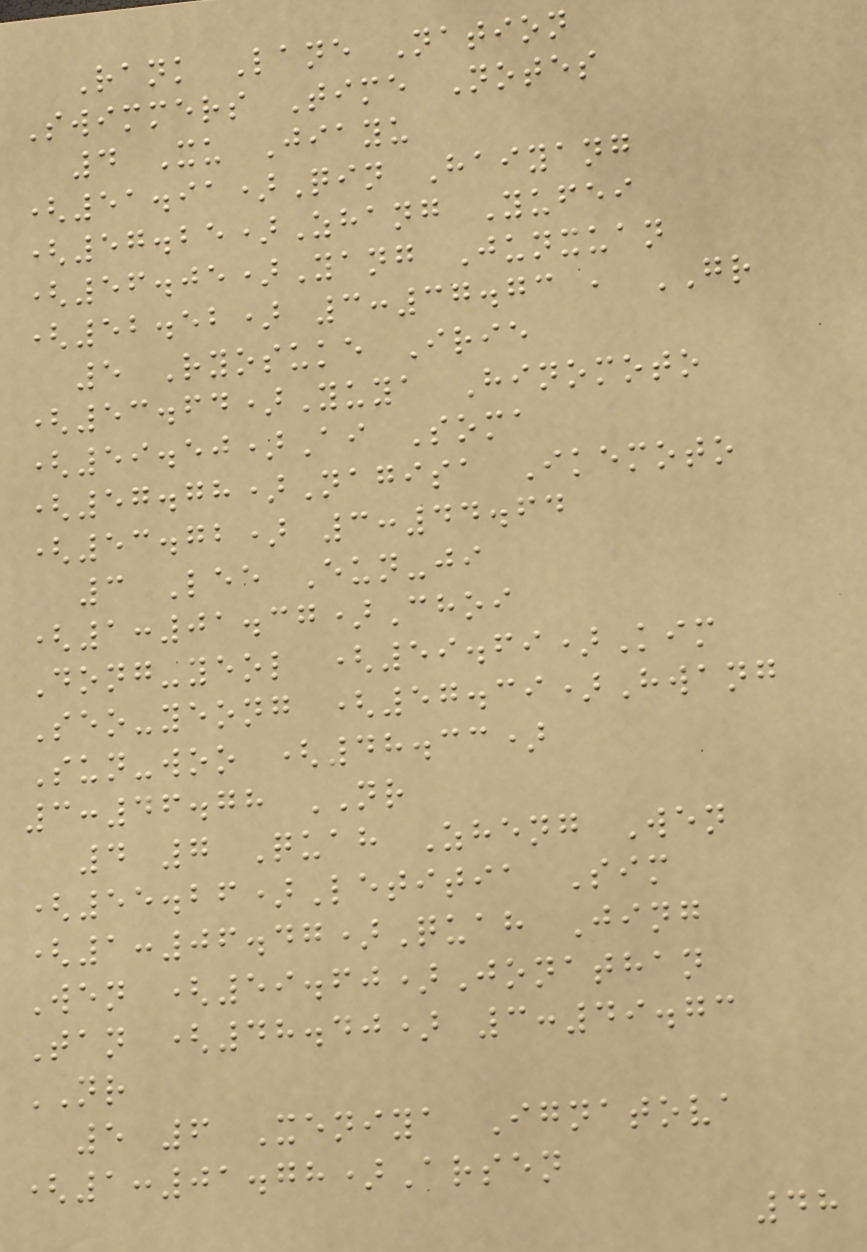Rank Lane Nation
Swimmers Time Notes
4 Xu Jiayu
(51.91)Qin Haiyang
(57.25)Zhang Yufei
(56.05)Yang Junxuan
(52.52) 3:37.73 , GR
5 Ryosuke Irie
(53.64)Yuya Hinomoto
(59.50)Ai Soma
(57.78)Nagisa Ikemoto
(53.72) 3:44.64
3 Lee Eun-ji
(1:01.37)Choi
Dong-yeol (59.69)Kim
Seo-yeong (57.39)Hwang
Sun-woo (48.33)
3:46.78 NR
4 7 Quah Zheng Wen
(55.26)Letitia Sim
(1:06.47)Quah Jing
Wen (59.60)Jonathan
Tan (48.40) 3:49.73
NR
5 6 Xeniya Ignatova
(1:01.78)Arsen
48
